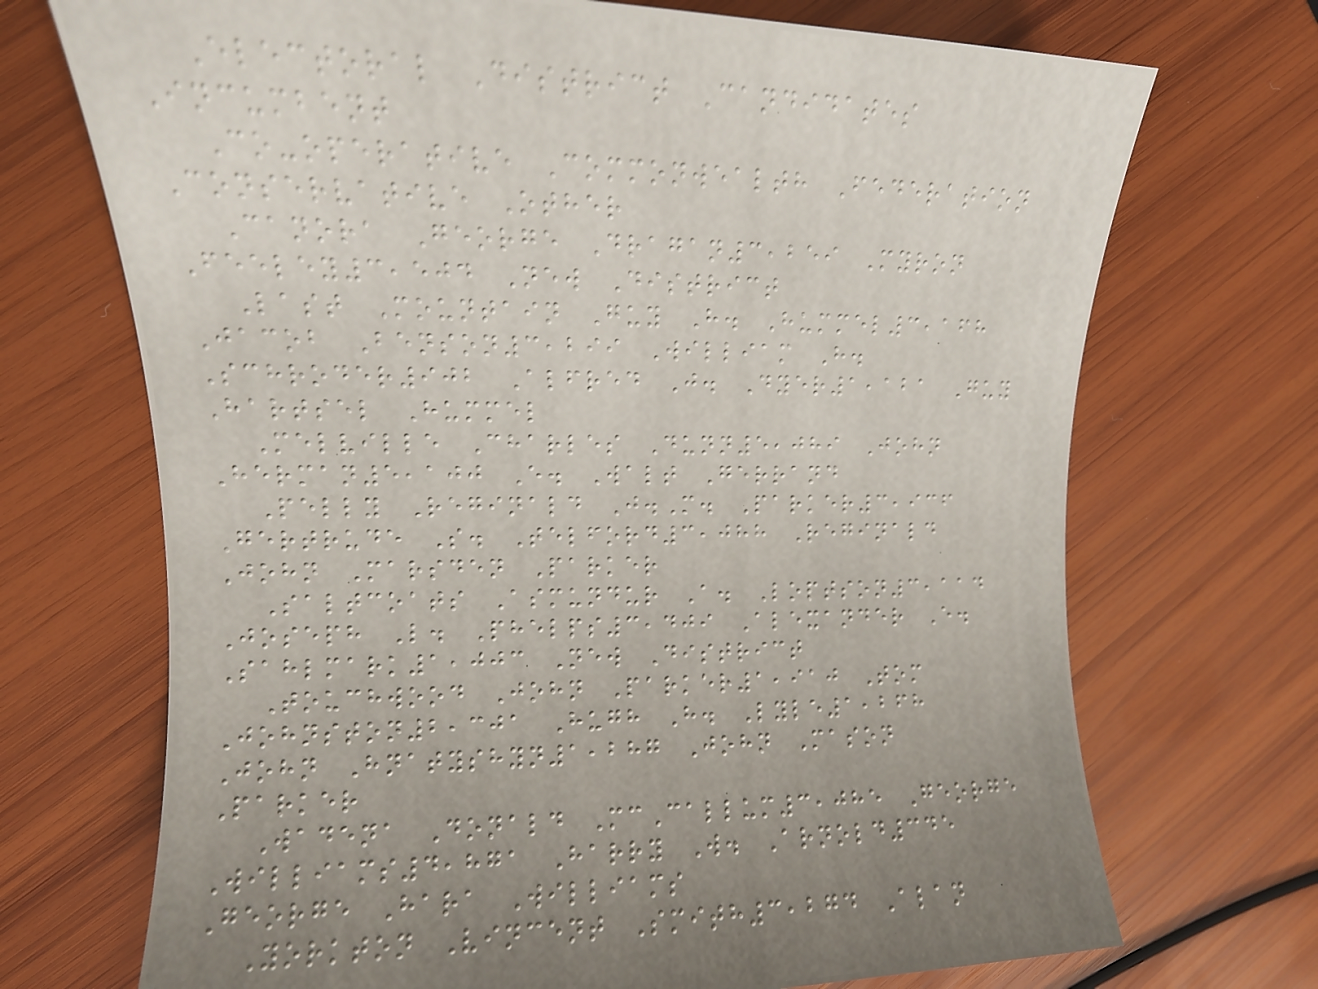Electoral District Candidates
Incumbent
Co-operative Commonwealth Federation
Conservative Other
Canora George Dragan3,259 Myron
Feeley3,504 New District
Last Mountain Guy H. Hummel3,168
Jacob Benson3,299 William H.
Schroder902 Alfred J. Dyer1,121 Guy
Hartsel Hummel
Melville Charles Dunn5,089 John
Herman5,100 E. Walt Gerrand
Pelly Reginald J.M. Parker3,936
Gertrude S. Telford3,088 Reginald
John Marsden Parker
Saltcoats Asmundur A. Loptson3,114
Joseph L. Phelps3,409 Alexander E.
Sahlmark1,003 New District
Touchwood John Parker1,910 Tom
Johnston2,301 Hugh H. Lyle1,268
John Hnatyshyn1,287 John Mason
Parker
Wadena Donald McCallum3,085 George
Williams4,871 Harry W. Arnold345
George Hara Williams
Yorkton Vincent Smith3,274 Alan
